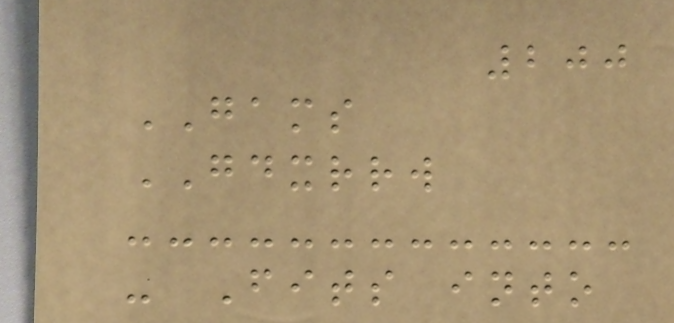200
GAMS
GDXRRW
- Fits into
